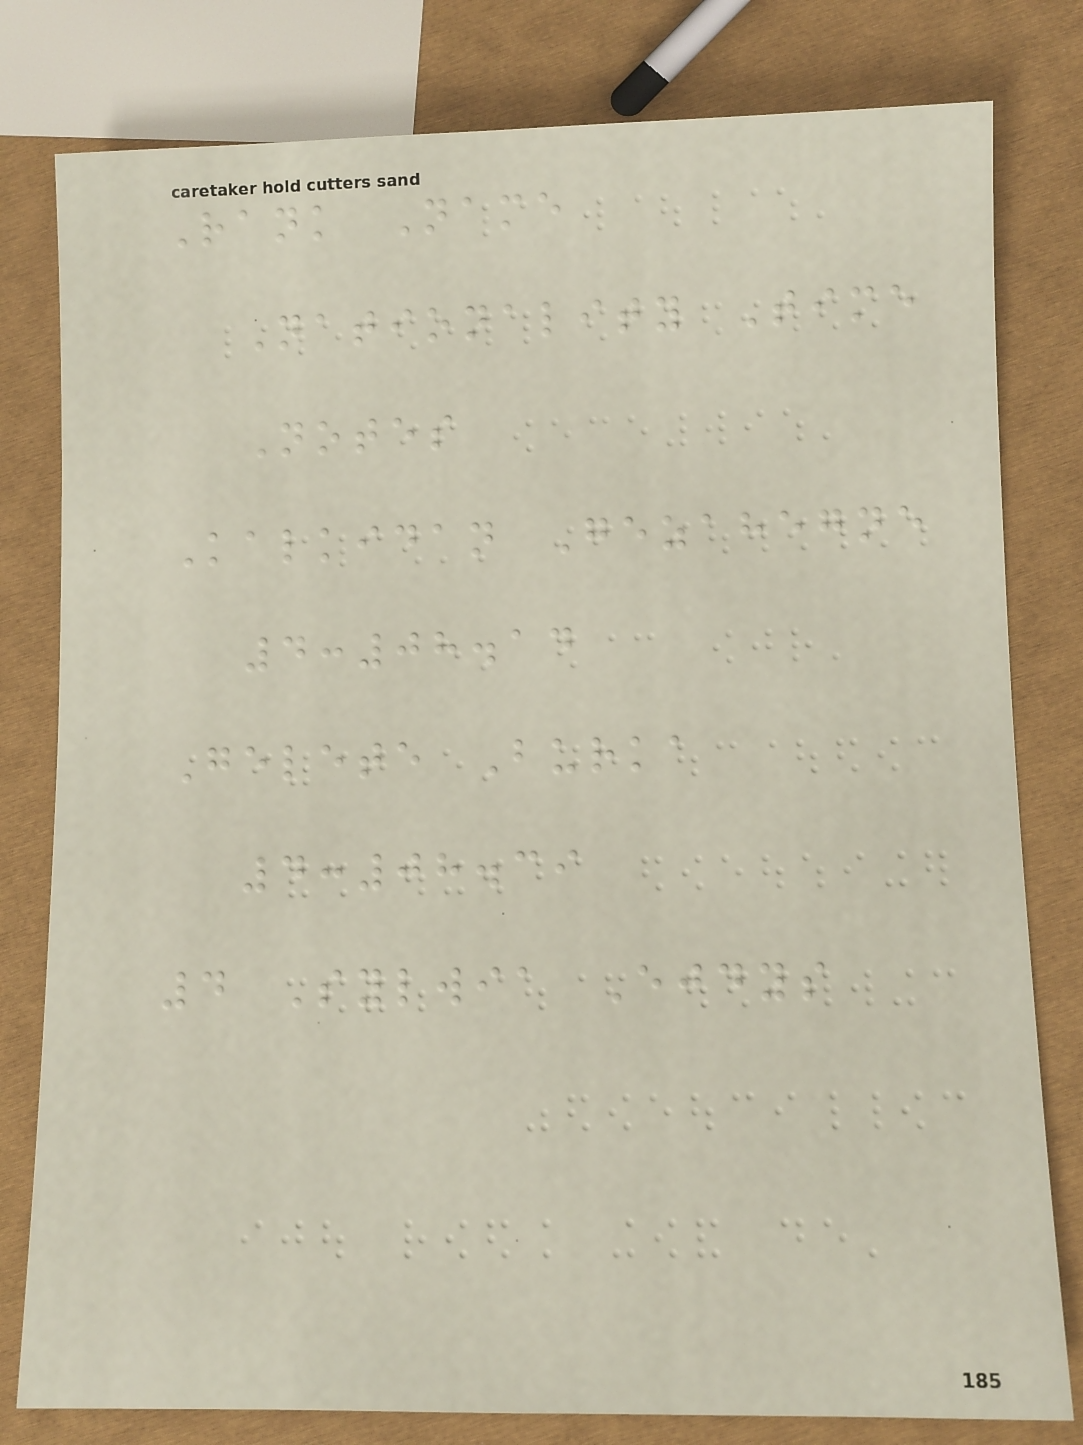Rank Name
Nationality Time
Notes
Kalkidan Gezahegne
4:08.14
Gelete Burka
4:08.39
4 Sylwia Ejdys
